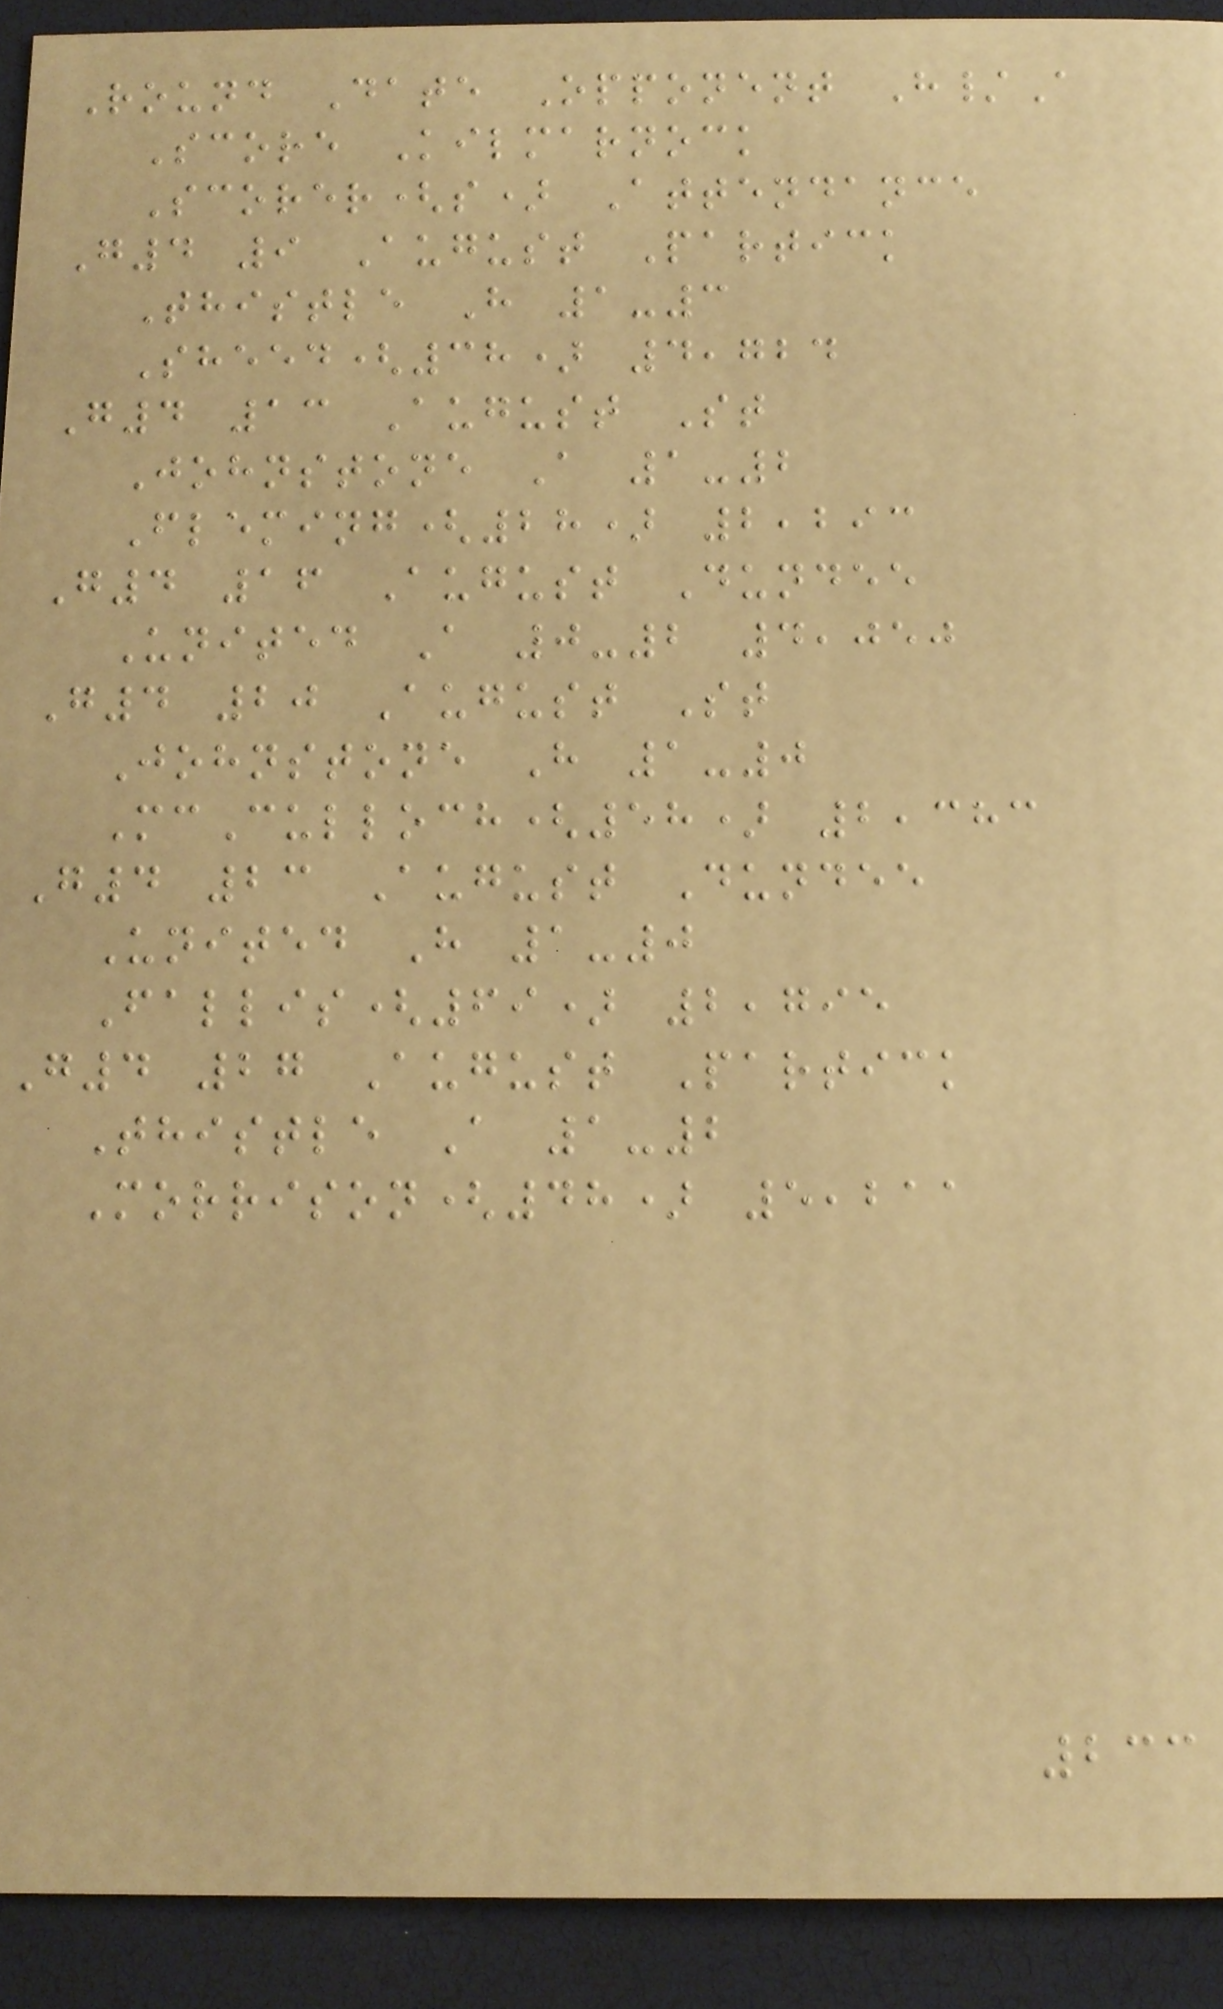Round Date Opponent H/A
Score Kilmarnock
Scorer(s) Attendance
G4 9 August Partick
Thistle H 1-3
Sheed(38) 4,724
G4 13 August St
Johnstone A 1-2
Fleming(28) 2,293
G4 16 August Dundee
United A 0-2 4,050
G4 20 August St
Johnstone H 1-0
McCulloch(58) 2,383
G4 23 August Dundee
United H 1-0
Fallis(69) 2,795
G4 27 August Partick
Thistle A 1-2
Morrison(48) 5,211
233
